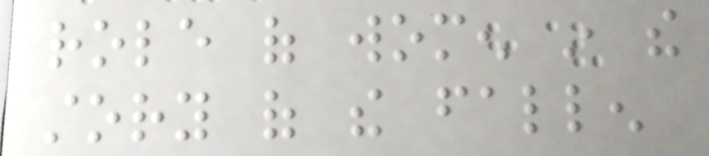role of women in the
story of the fallen
